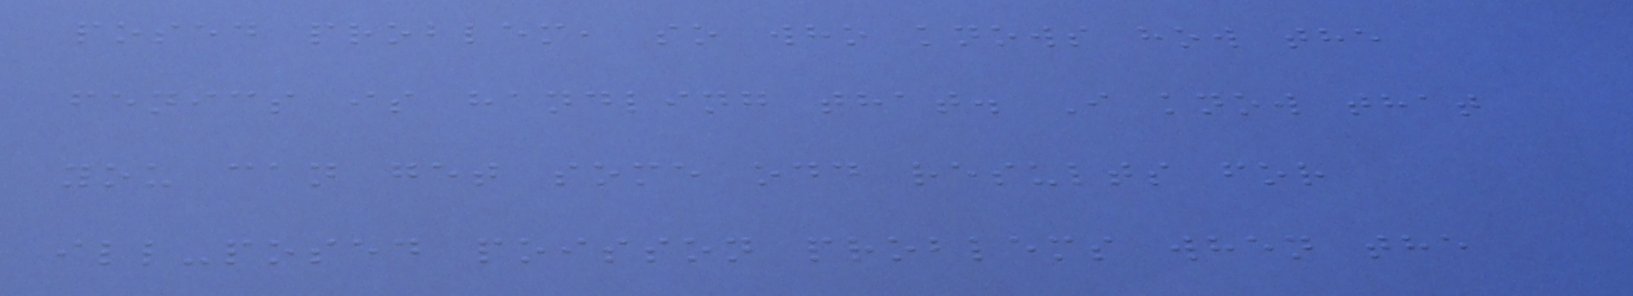posed problem, so who knows how the
fenics is handling that. I know that
you can get some odd results for
ill-posed poisson problems when the
